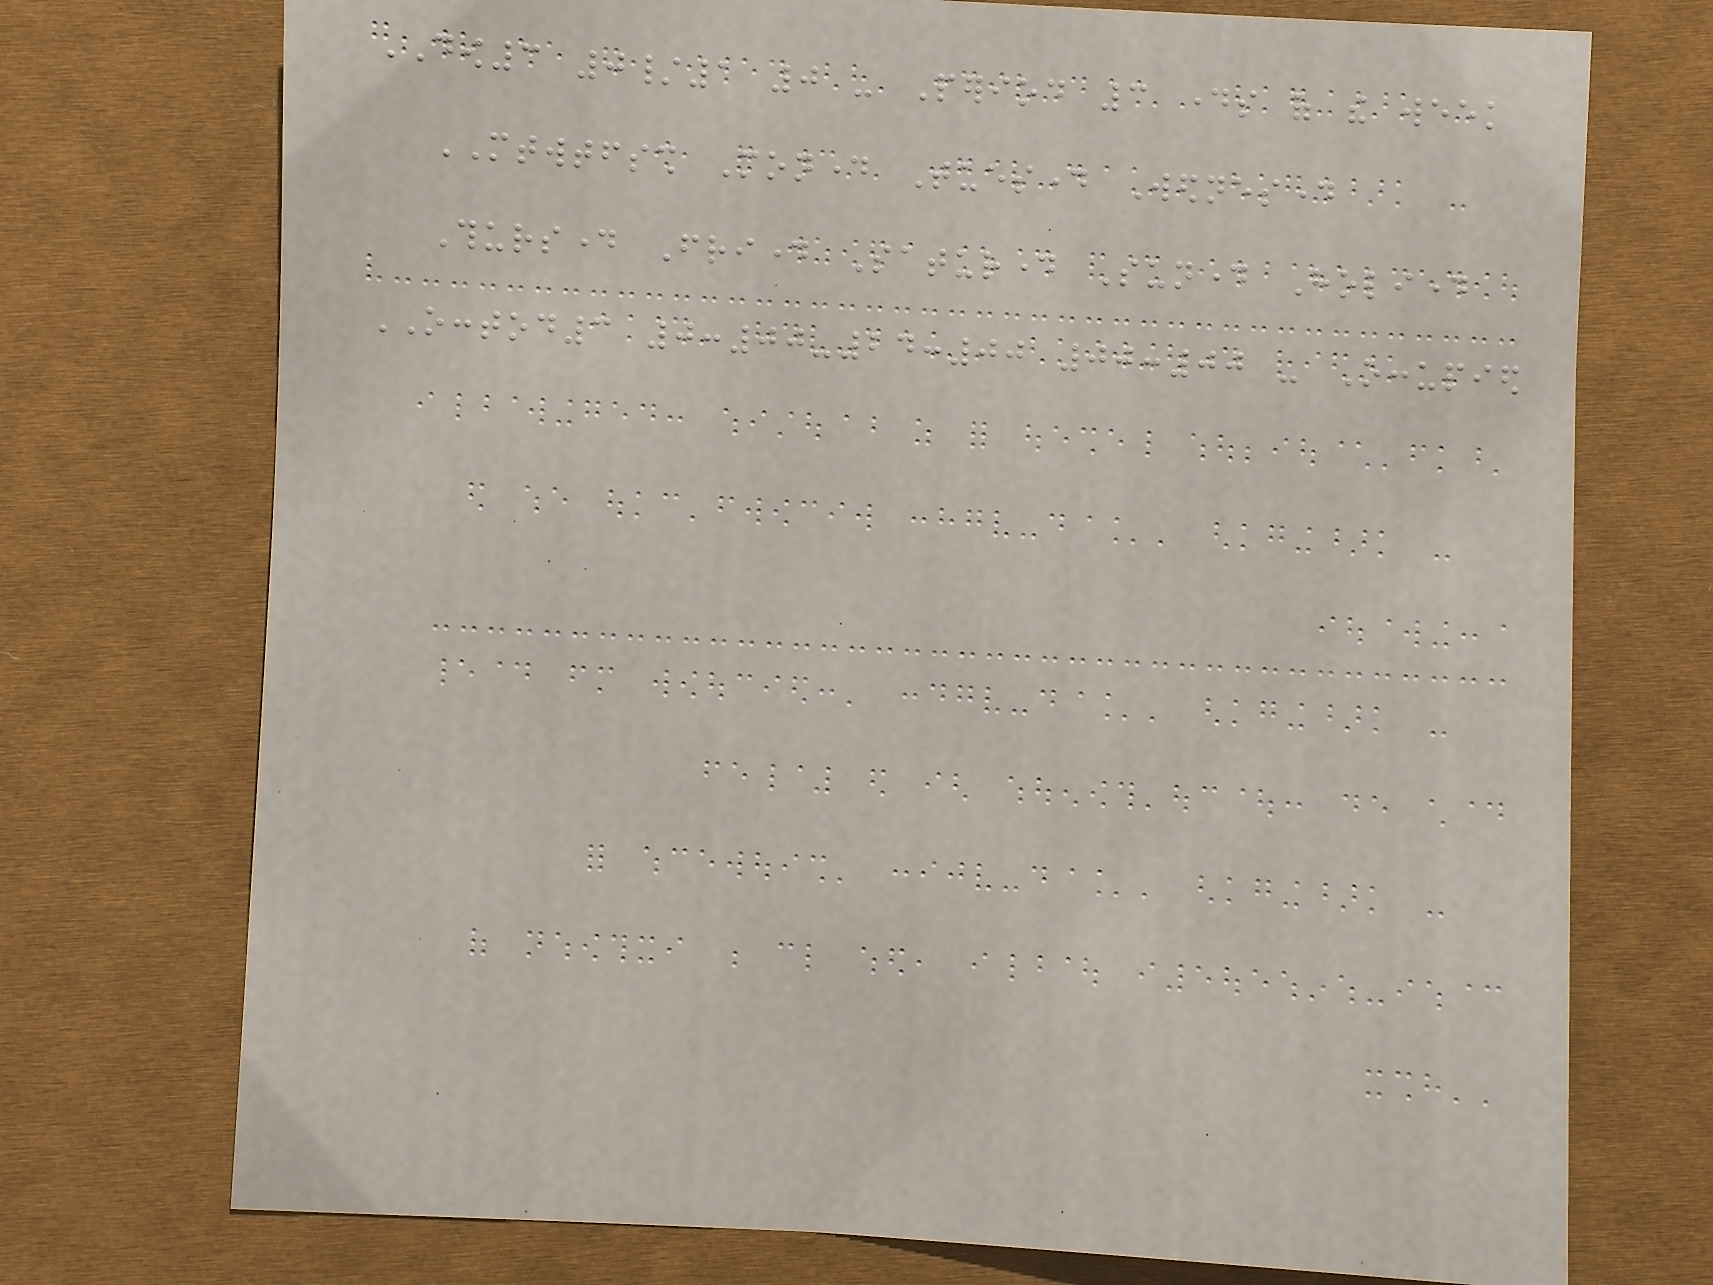DOW3 0/1 0 - Period 3 days of the week
MTWTFSSH Monday Tuesday Wednesday
Thursday Friday Saturday Sunday Holiday
OCCTOD3 0:00-24:00 00:00 - Occupied
